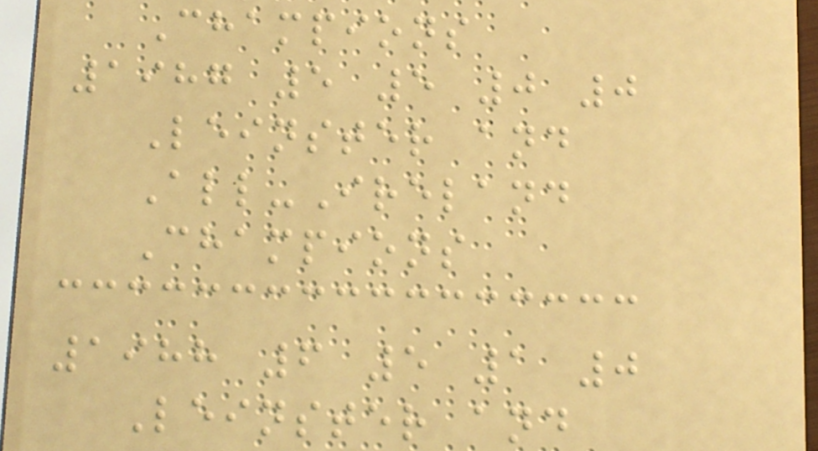Champions
1987 5 5 0 0
Leinster and
All-Ireland
Champions
1988 6 5 1 0
Leinster and
